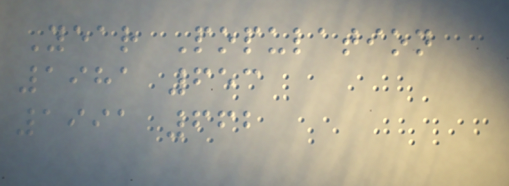Year Population
1981 653
1991 662
